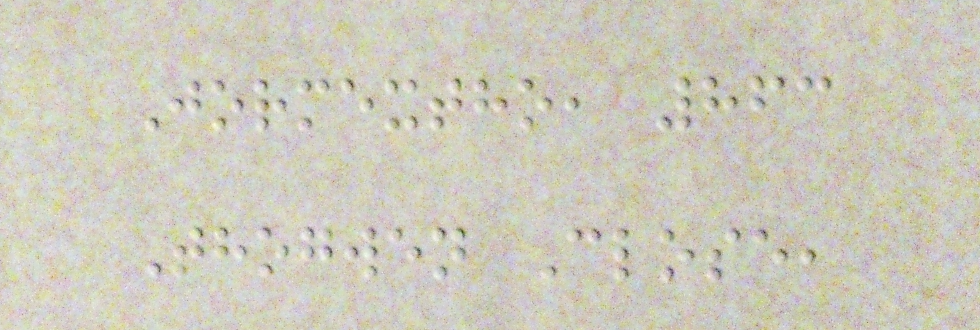Jormextho, 863
Thogwen Close,
